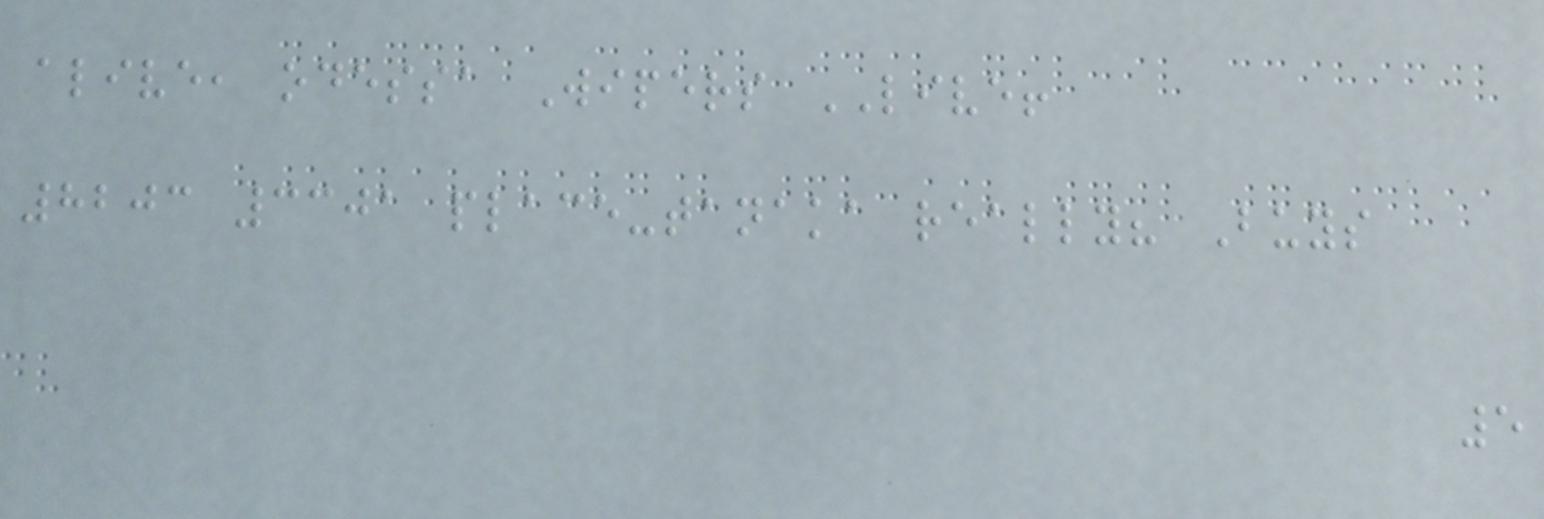alive, odessa Wipers LIVE!
8203 3301 place-tanaka really? Buys
5
